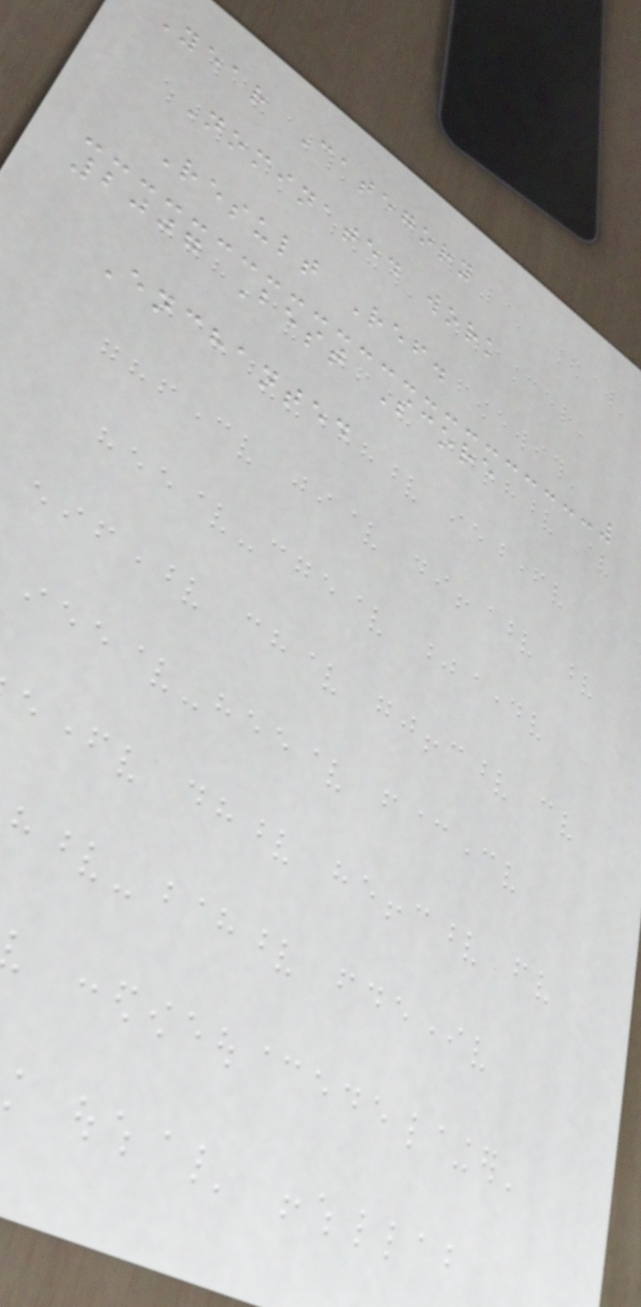Year Category
Nominated work
Result Ref.
2007 Best Score
Enchanted
